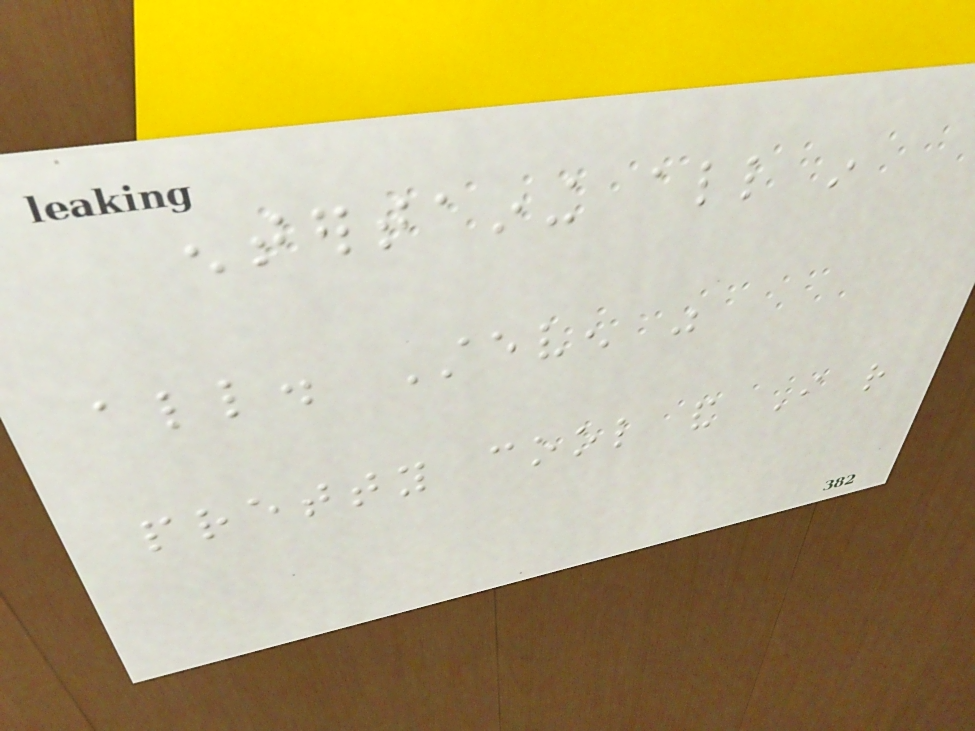entertaining all in
all. Steven was
pretty cool and I rather
